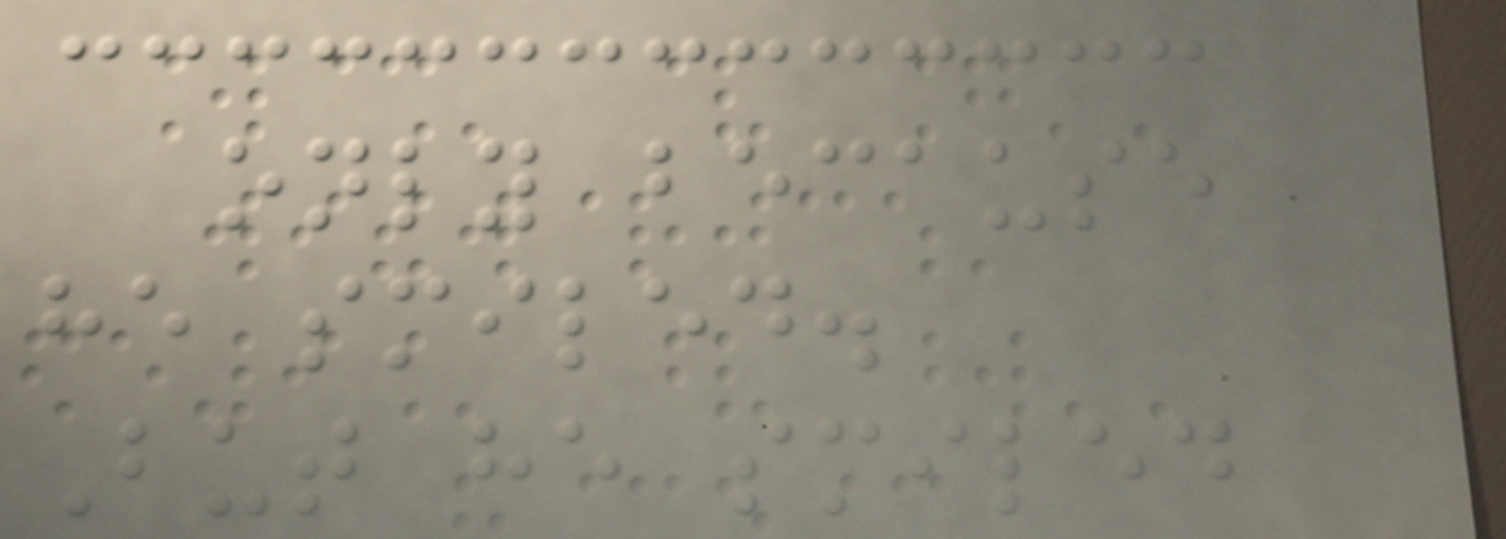only because
he smiled.
But he smiled
